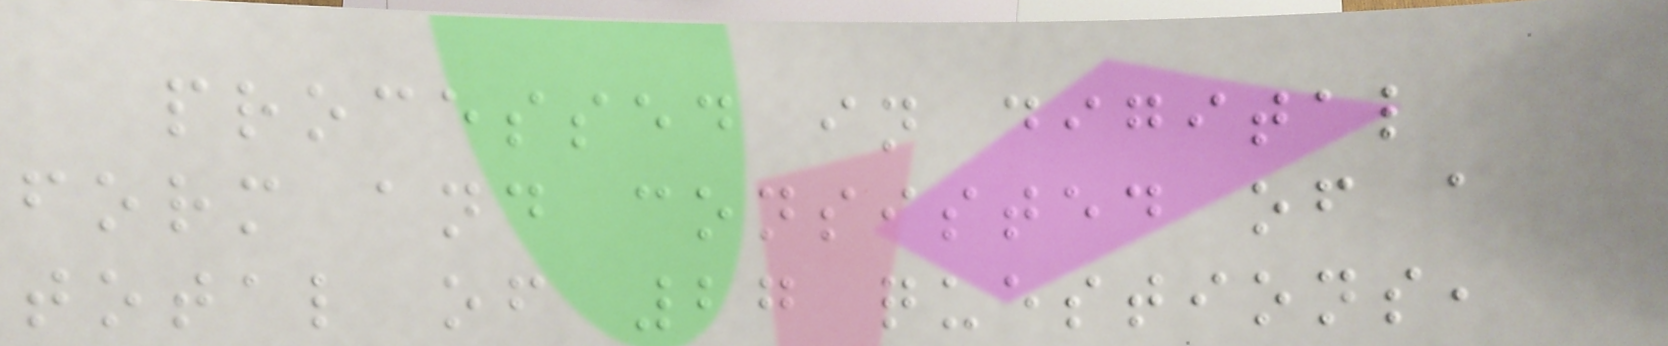processed in digital
form and consisted of a
total of 27 questions,
